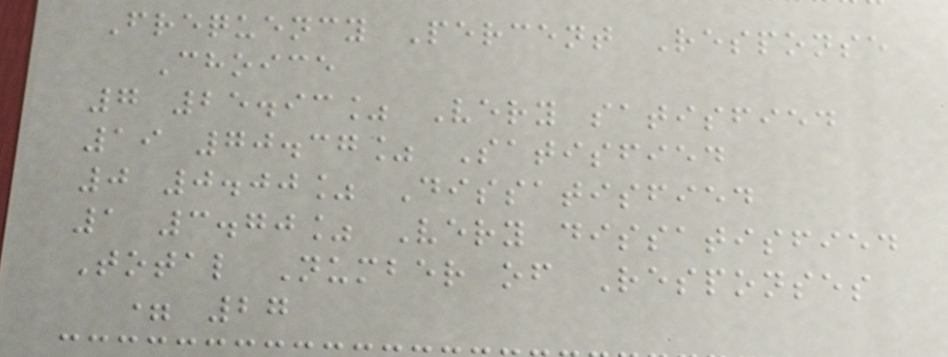Frequency Percent Response
Choice
7 25.93% Very satisfied
19 70.37% Satisfied
0 0.00% Dissatisfied
1 3.70% Very dissatisfied
Total Number of Responses
= 27
